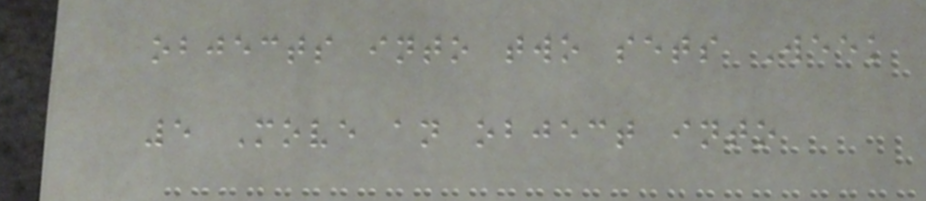objects into two sets Week
5 Move an object into
